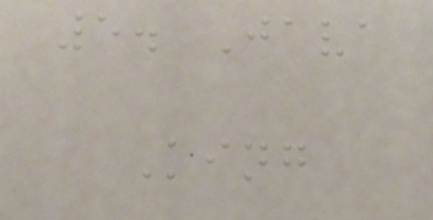5. Java
King
